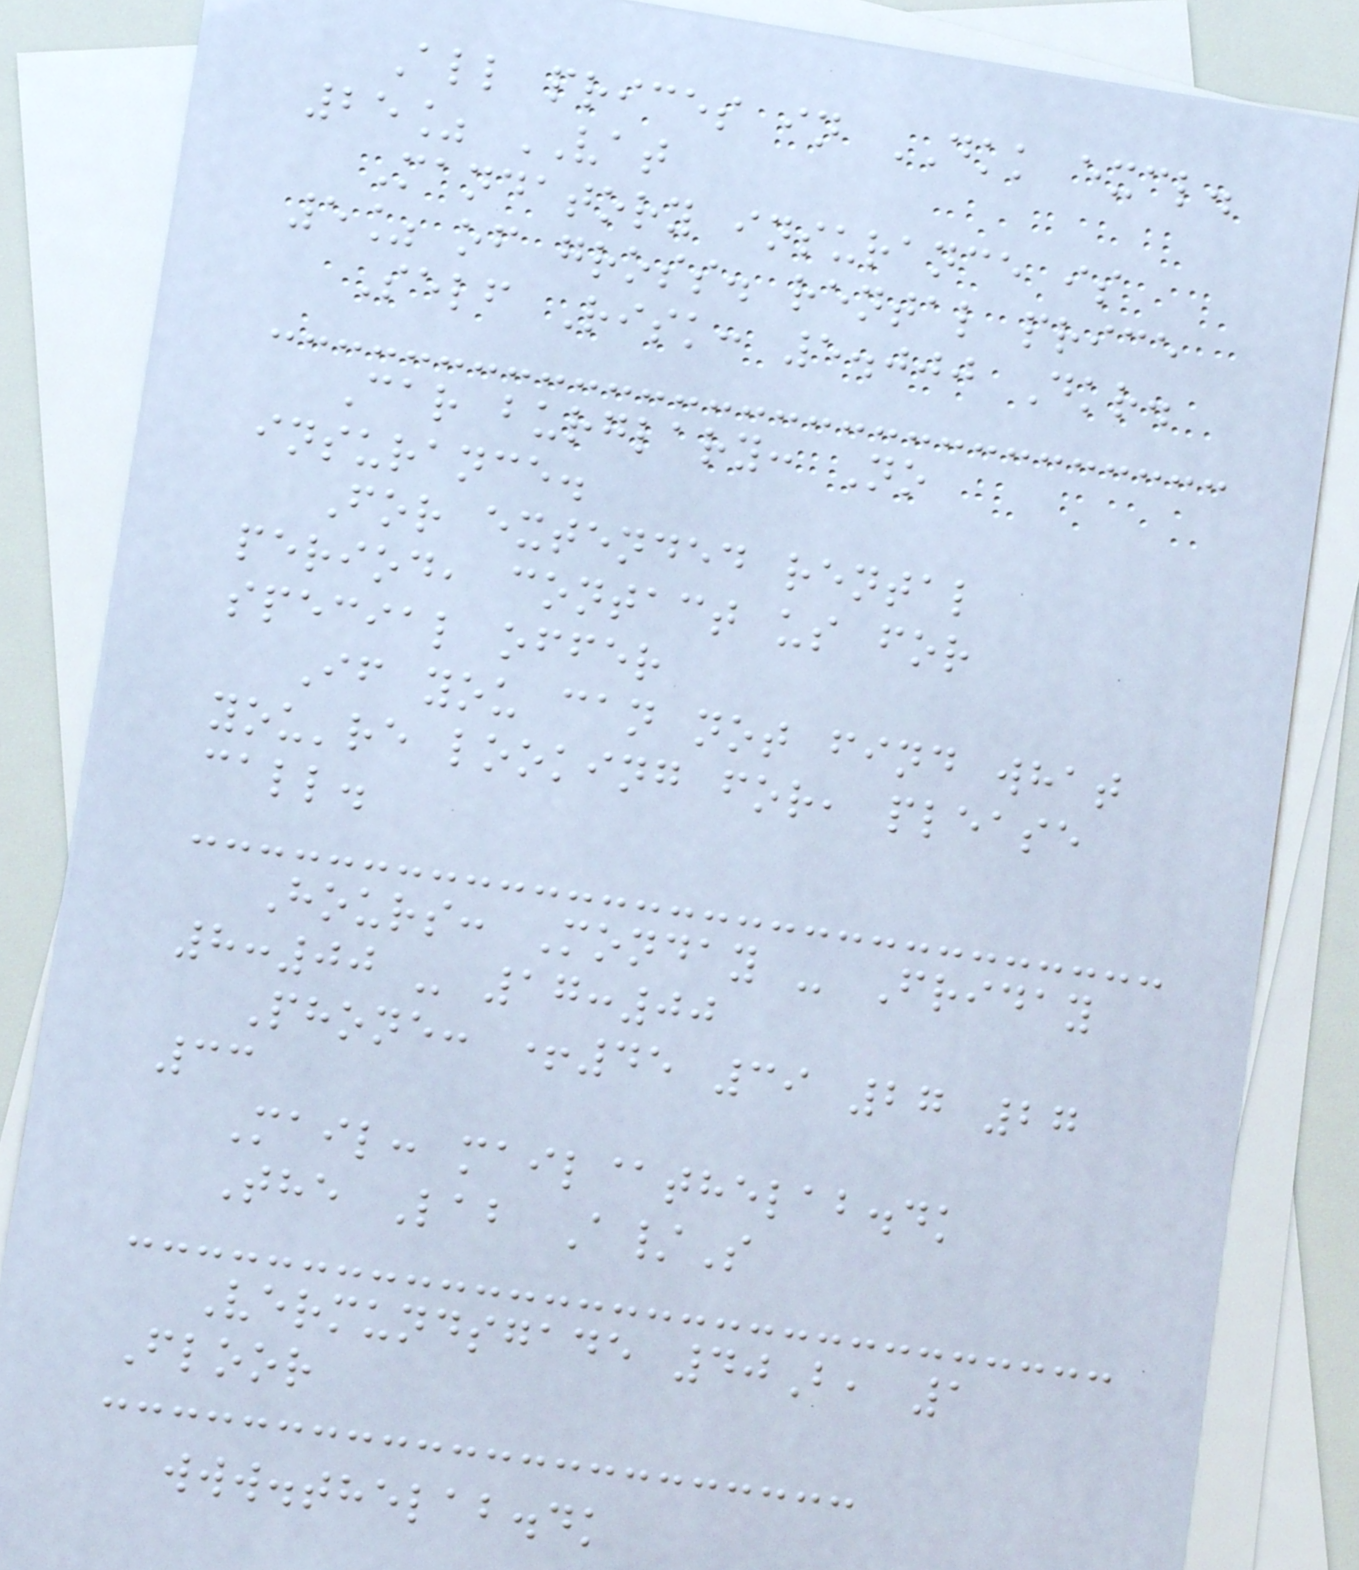All prices in DKK excl.
25% VAT
Mandatory insurance is
5% of gross. rental price
Self Risk: 5.000 Dkr.
Car burglary: No
insurance.
For extended rental
period, contact us for
special offer
If you can not find what
you're looking for, please
call.
Hours: Monday - Friday
8:00 - 17:00
Phone: +45 39 27 27
33
Mail: mail@thelab.dk
The Lab A/S
Vermundsgade 40B, 1
Floor
www.thelab.dk
